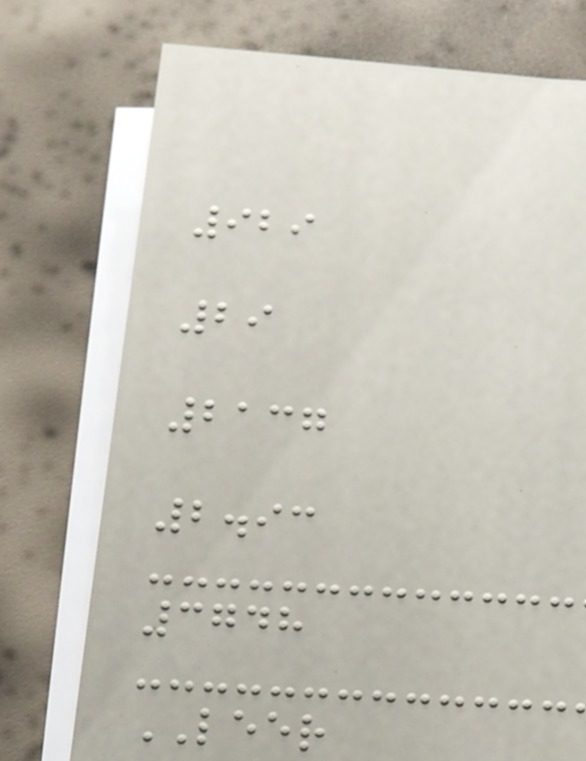929
29
2137
2.93
3748
LEER
